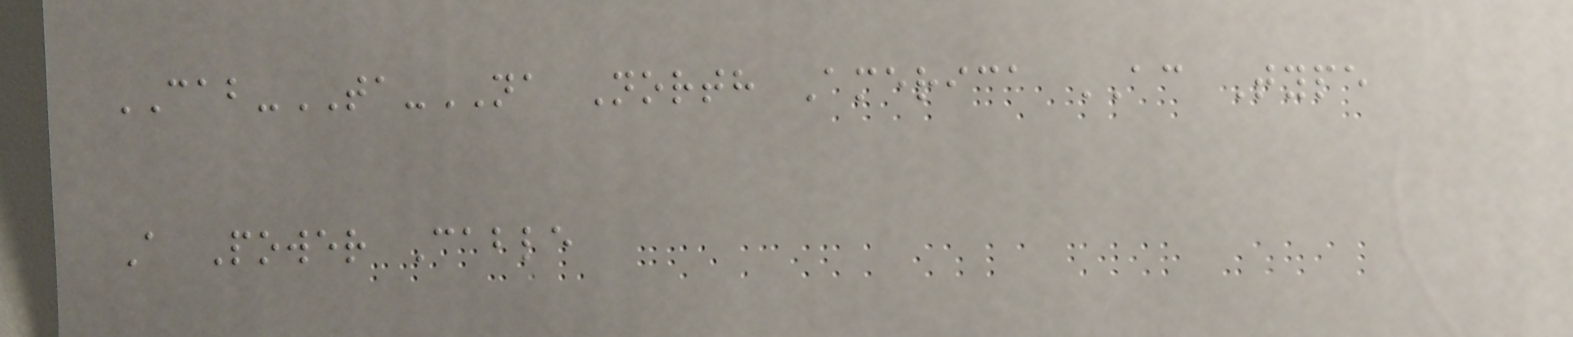CAB-TA-NA North America AC Type
A Power Cable
